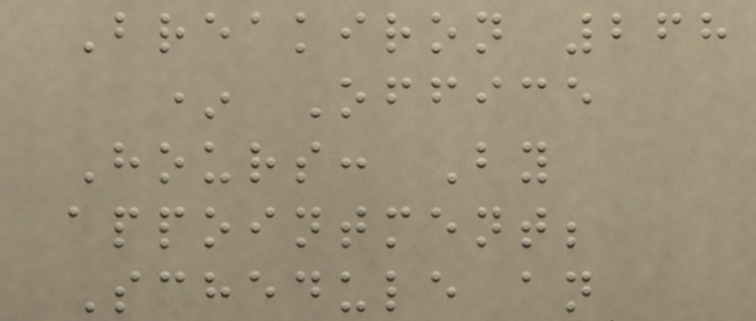Breakiron 268
* Office
Hours: By
appointment;
Schedule an
